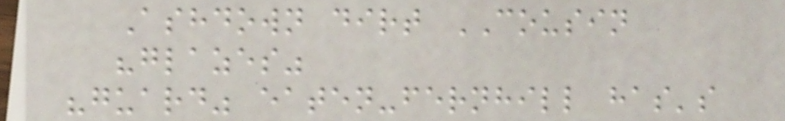Ashdown dirt COUSIN
"glazes"
"guard" eaten-fernhill has's
